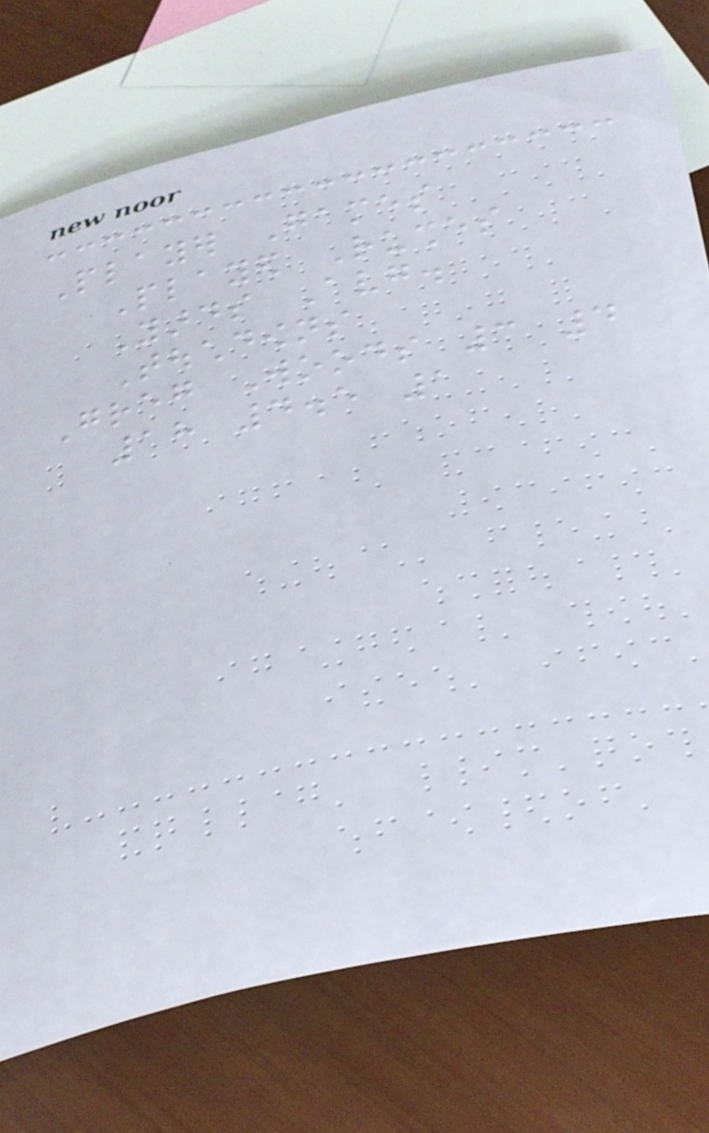Player Games
Played Rushes
Yards Avg.
Touchdowns
Greg Woods 3 4
18 4.5 1
